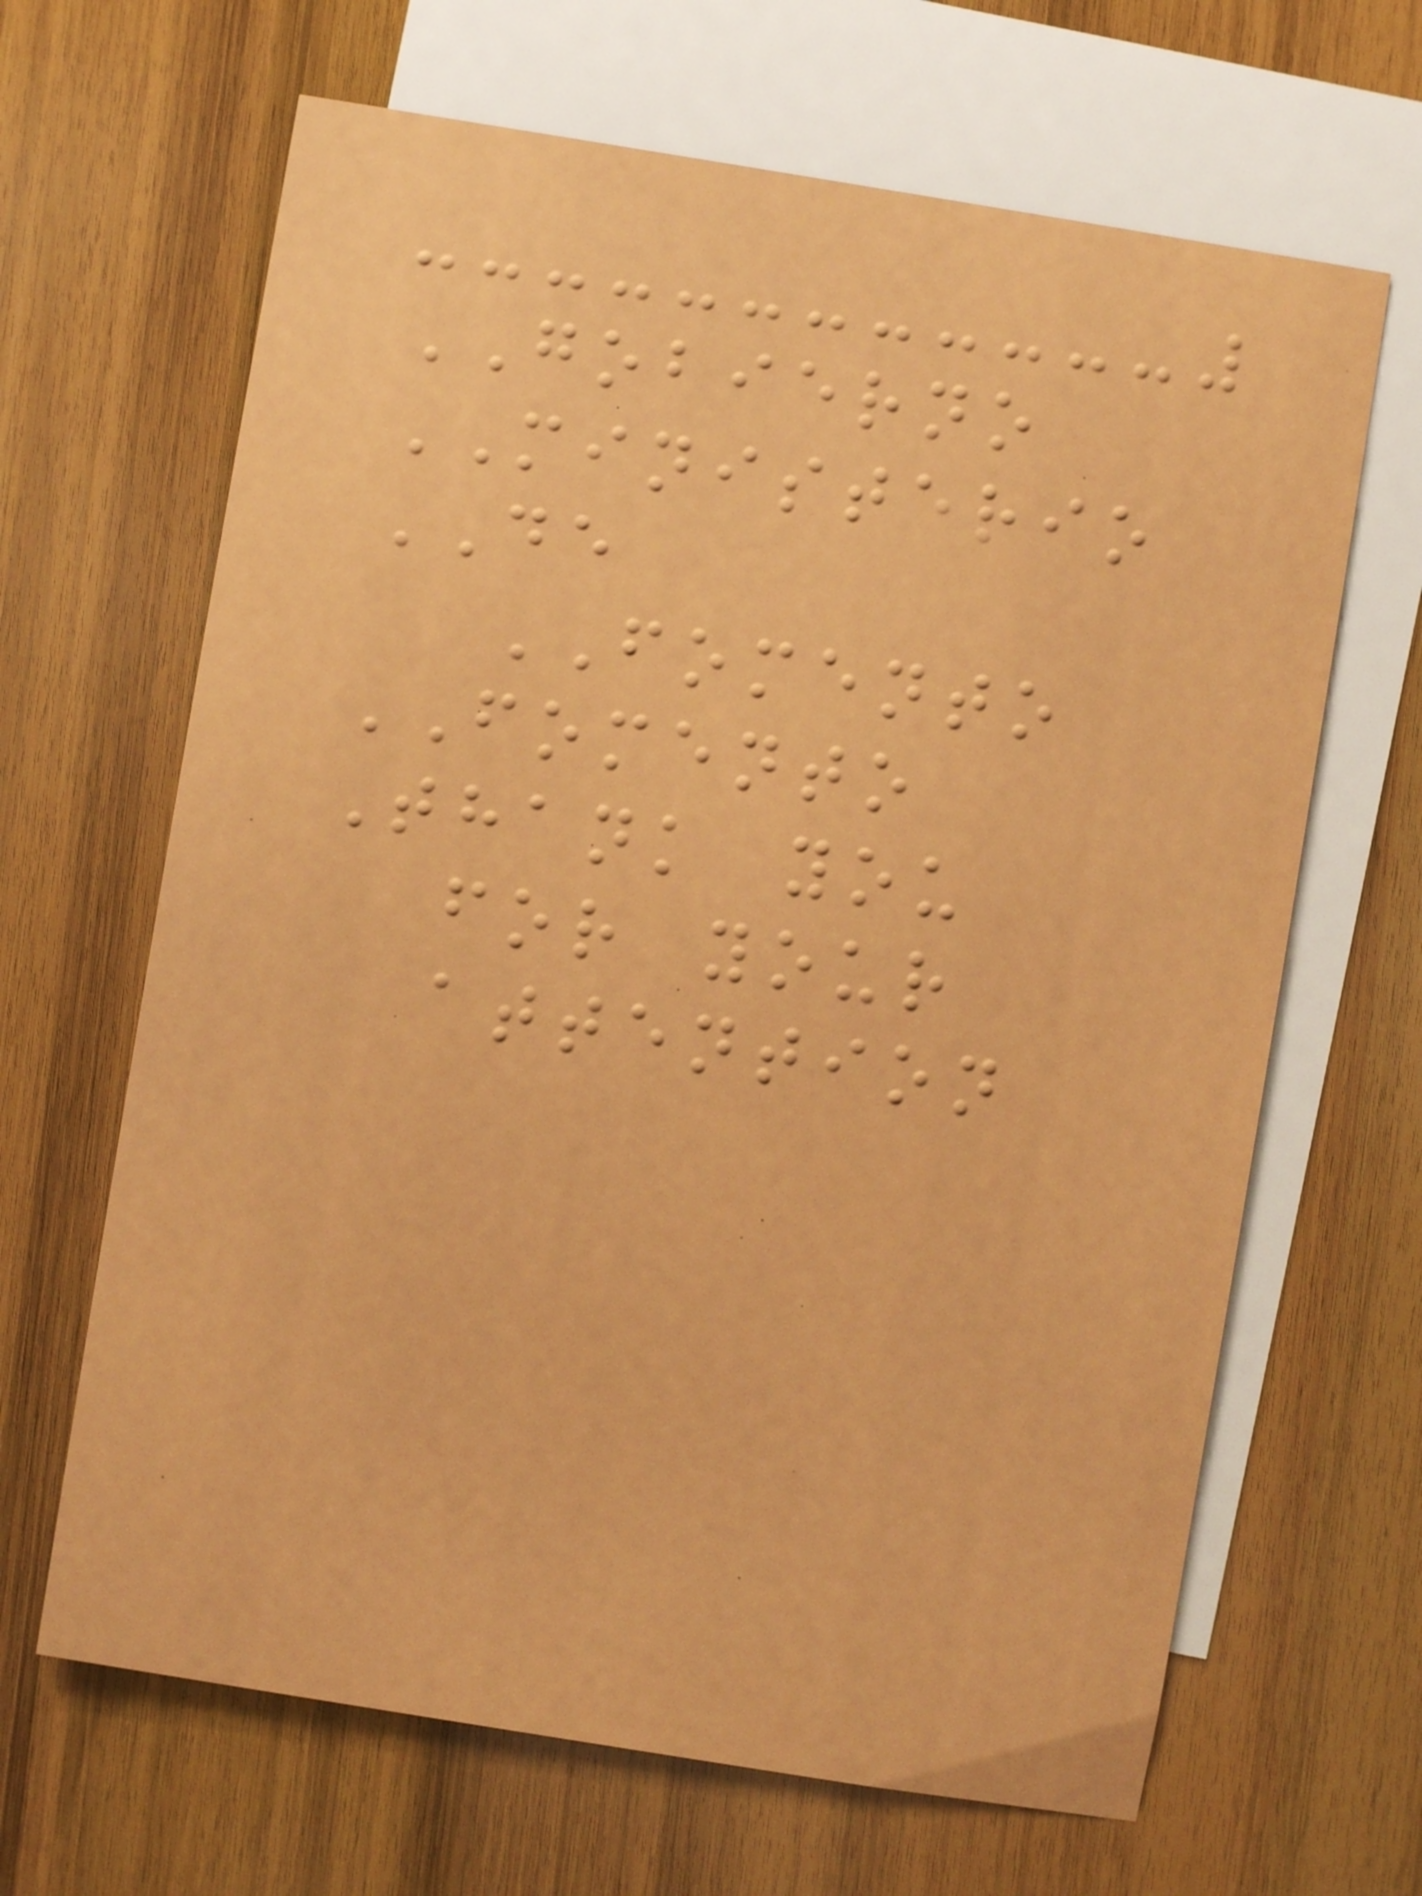GOBIERNO
MINISTERIO
DE
FOMENTO
FOMENTO
Thank you
for your
attention
